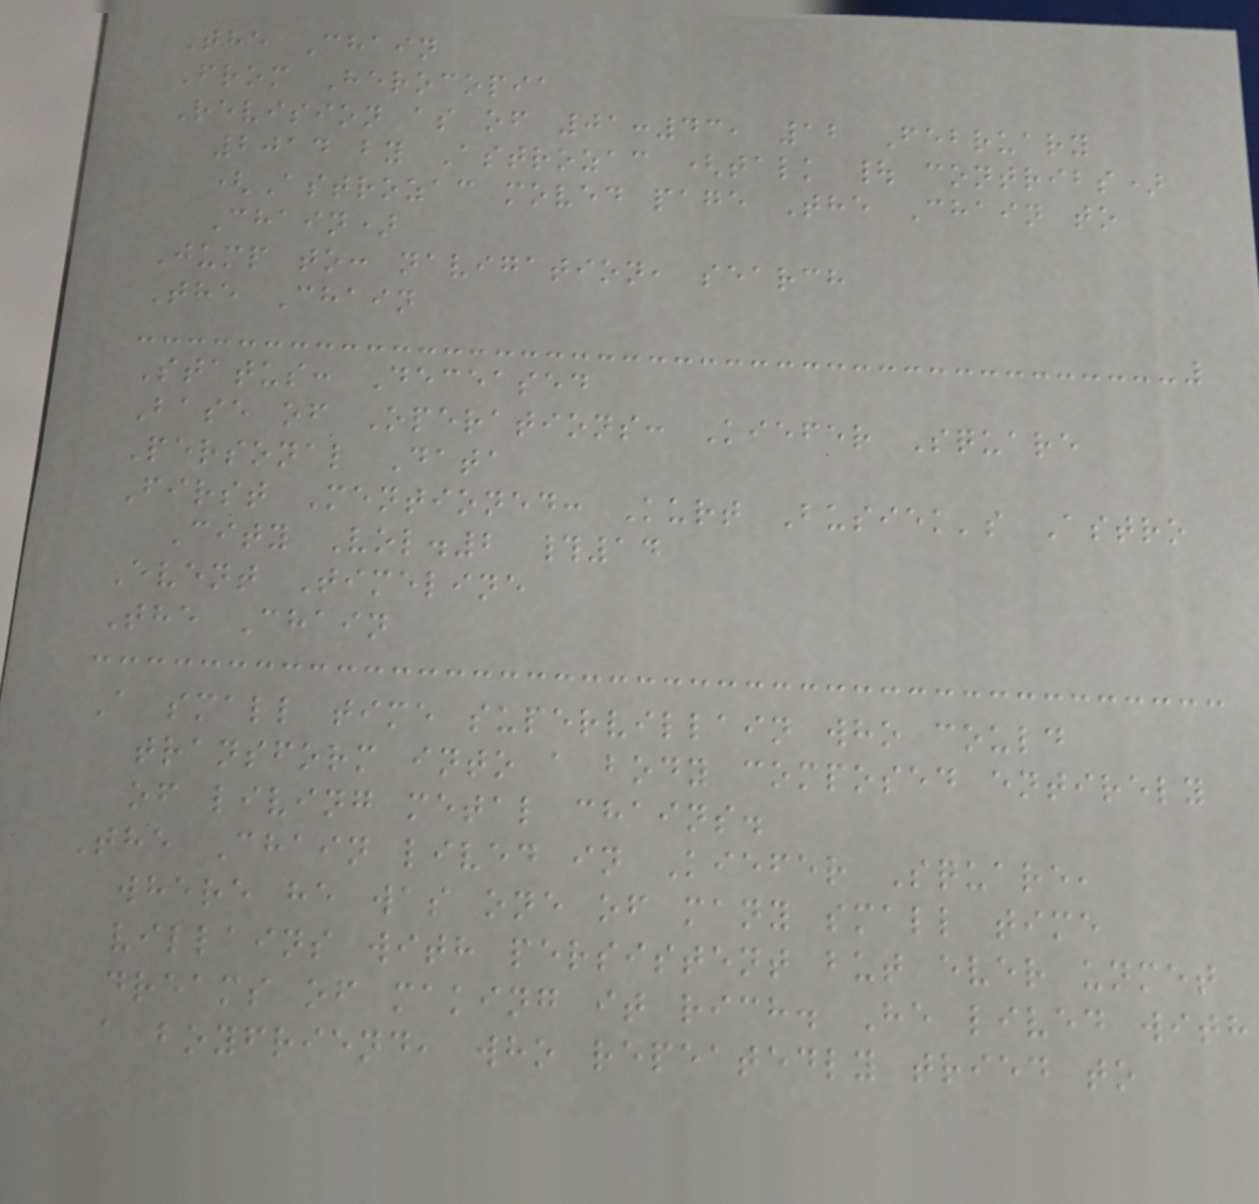The Chain
From Herocopia
Revision as of 01:43, 12 February
2014 by Astrozac (talk | contribs)
(Astrozac moved page The Chain to
Chain)
Jump to: navigation, search
The Chain
Status: Deceased
Base of Operations: Kiefer Square
Personal Data
First Mentioned: Kurt Busiek's Astro
City Vol.2 #14
Event Timeline
The Chain
A small time supervillain who could
transform into a body composed entirely
of living metal chains.
The Chain lived in Kiefer Square,
where he was one of many small time
villains with persistent but ever unmet
dreams of making it rich. He lived with
a boyfriend, who repeatedly tried to
